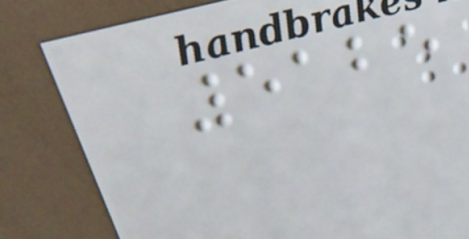5125
